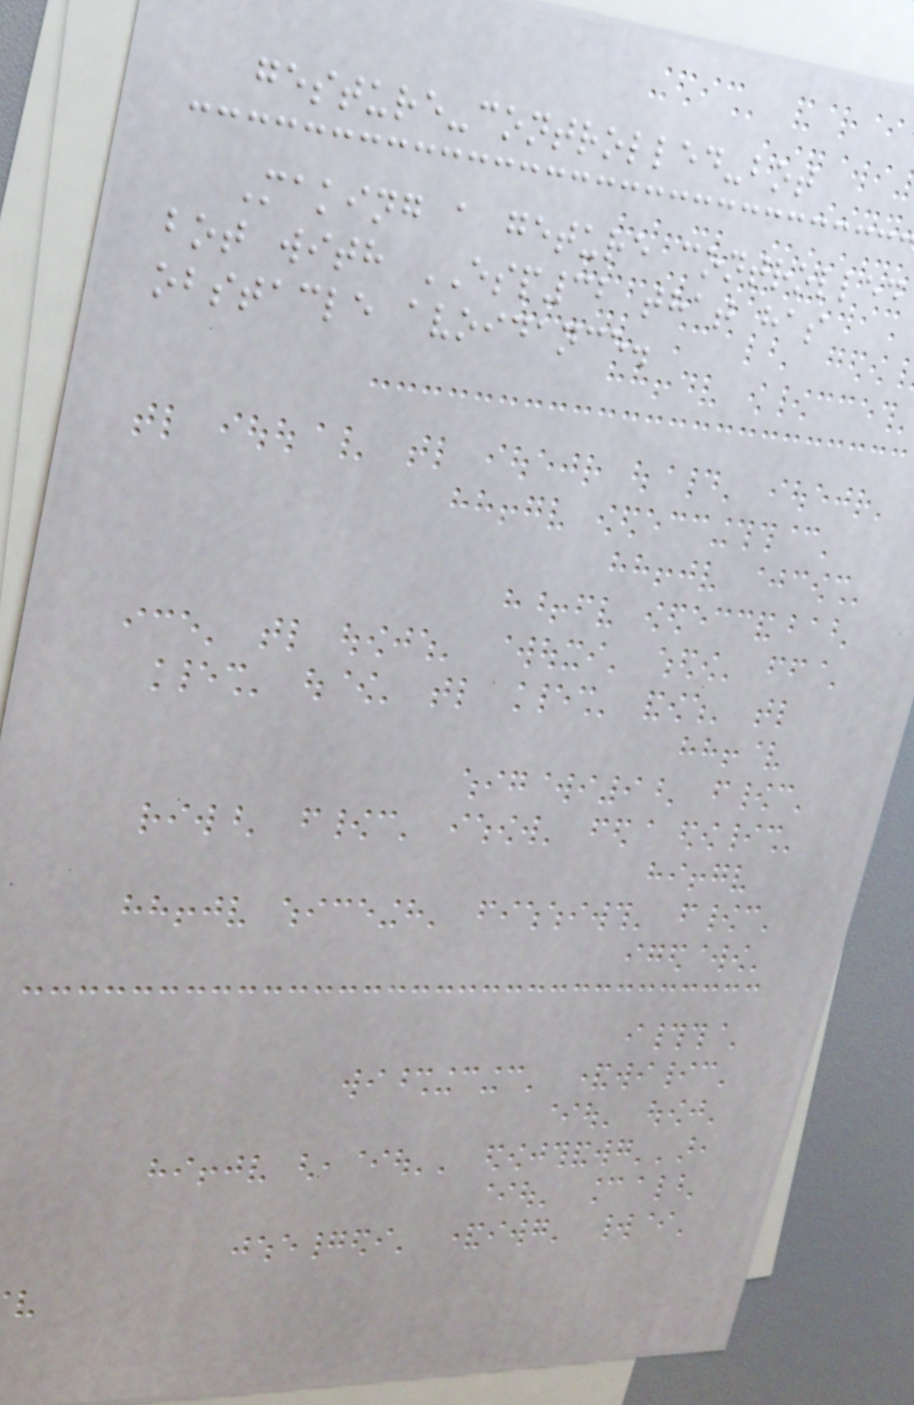gesture-controlled-bot
Making a geture controlled
bot with ESP32 that has
obstacle avoidance.
